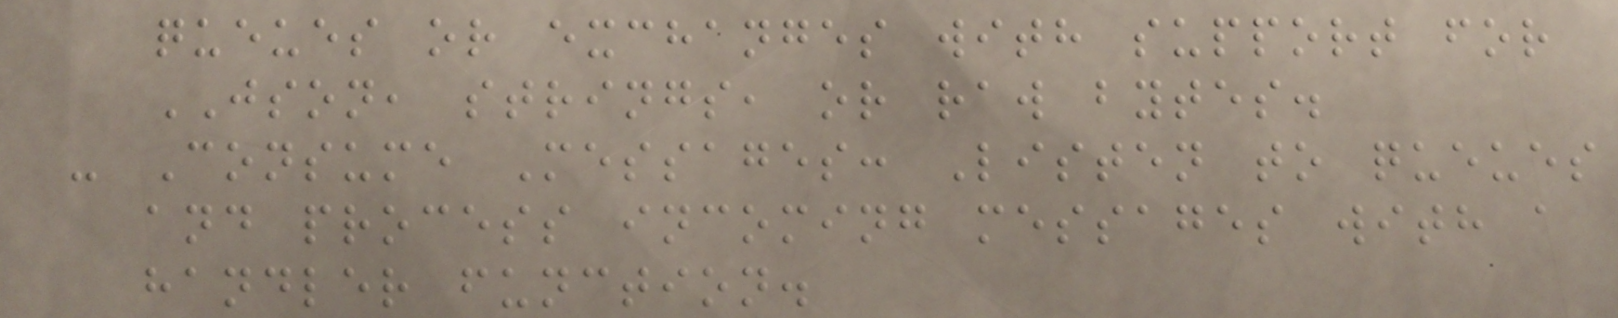queues or exchanges with support for
JSON, strings, or raw bytes.
- Consume Messages: Listen to queues
and process incoming messages with a
handler function.
